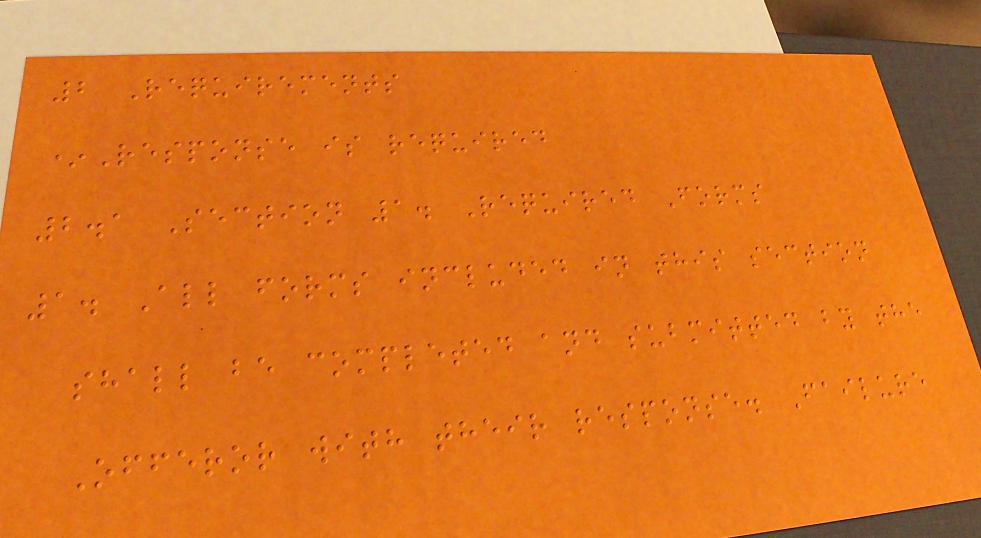2 Requirements
*Response is required
2.1 Section 1. Required Forms
1. All forms included in this section
shall be completed and submitted by the
Offeror with their response. Failure
